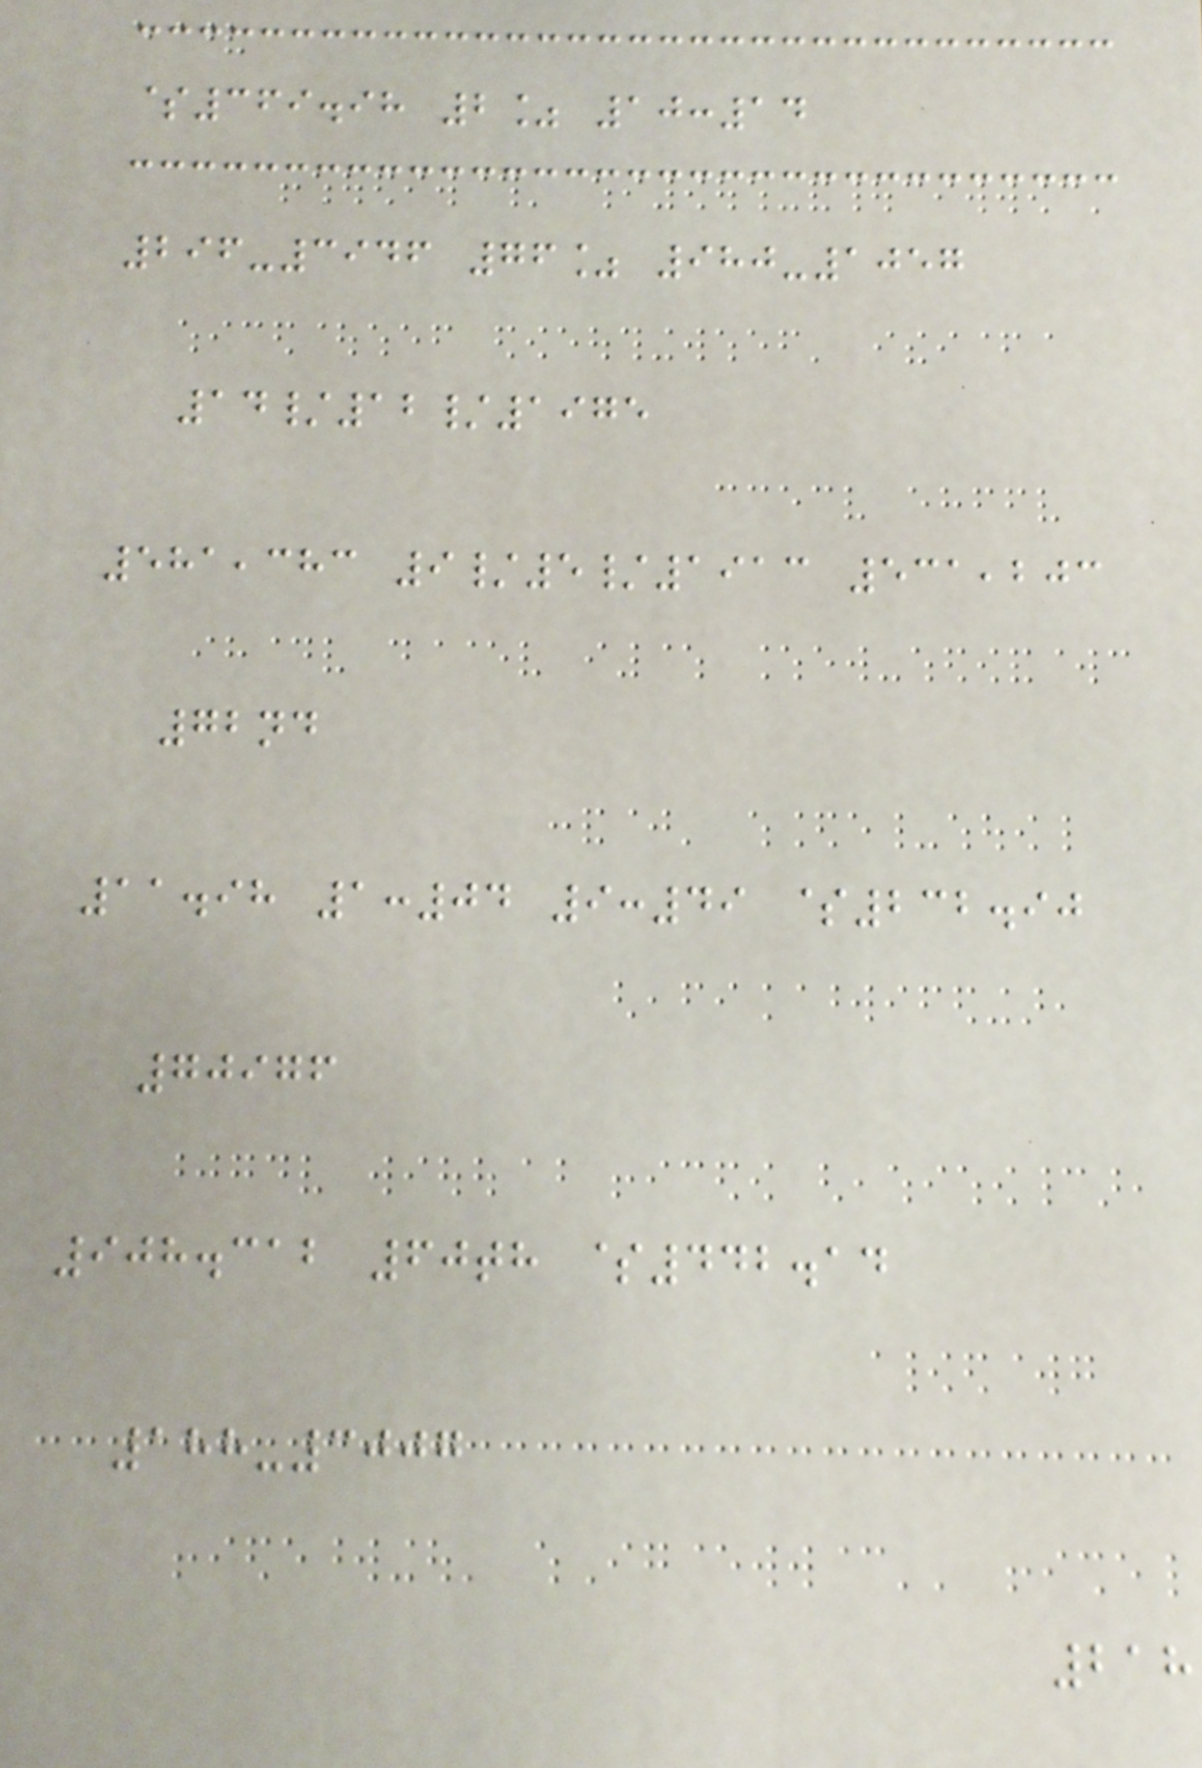$369.98 2% 10:14
296-3946 76% 980-1057
14/12/1975
581,383 9/5/1913 531,203
72nd
11.98 1:04 9:49 $232.90
70976
908.312 60th $442.14
188-3007
218
